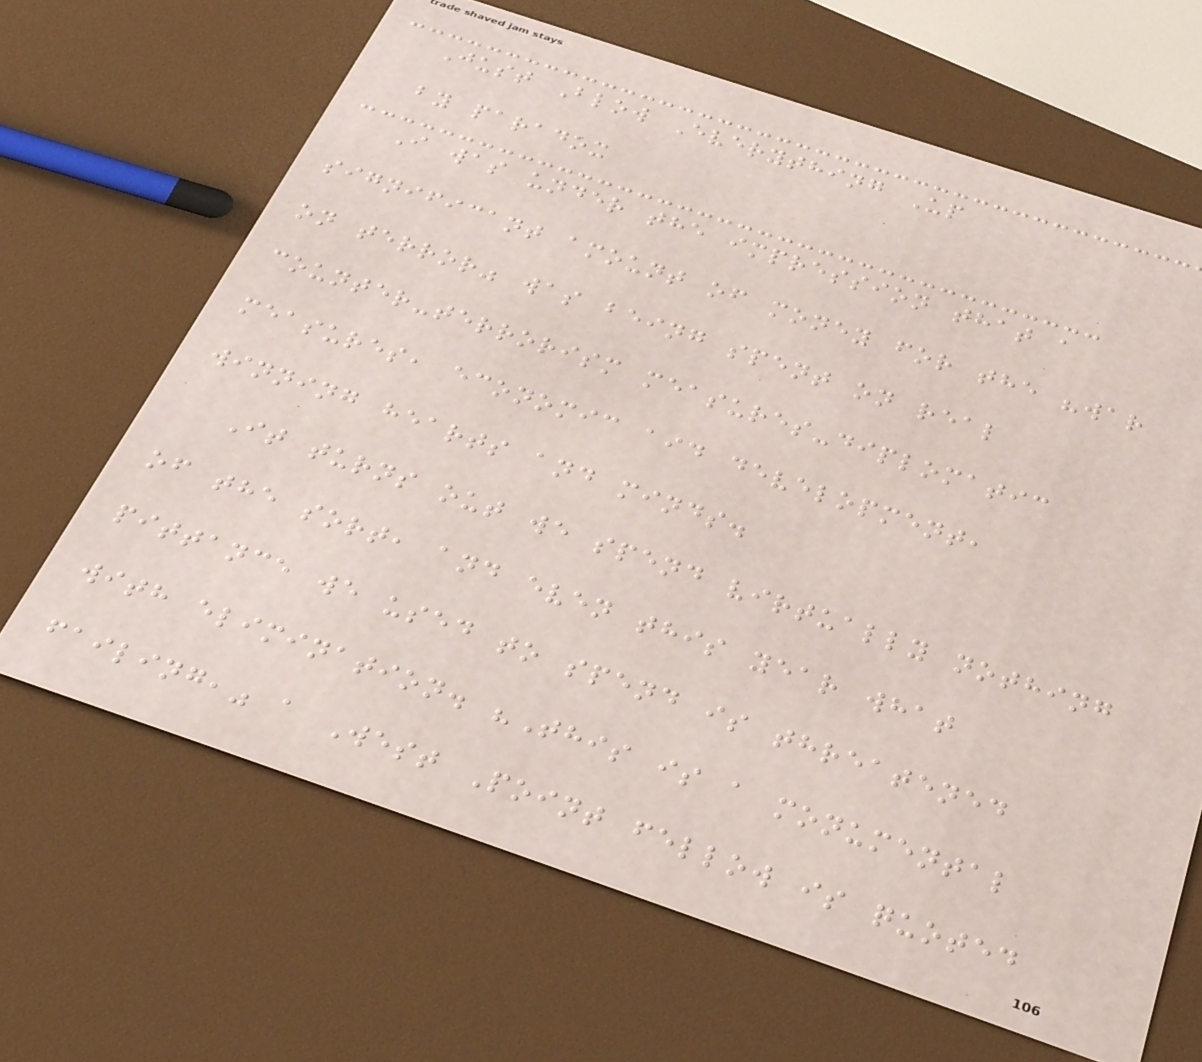Just Blow Everything Up
by paradox
I was under the impression that a
significant amount of money for the "war
on terror" was being spent on real
counter-terrorism measures-diplomatic
measures, economic aid development,
winning hearts and minds.
It turns out we spend virtually nothing
of the sort, and even this year what
pittance we used to spend is threatened
with elimination. "This is a monumental
failing," a West Point fellow is quoted
